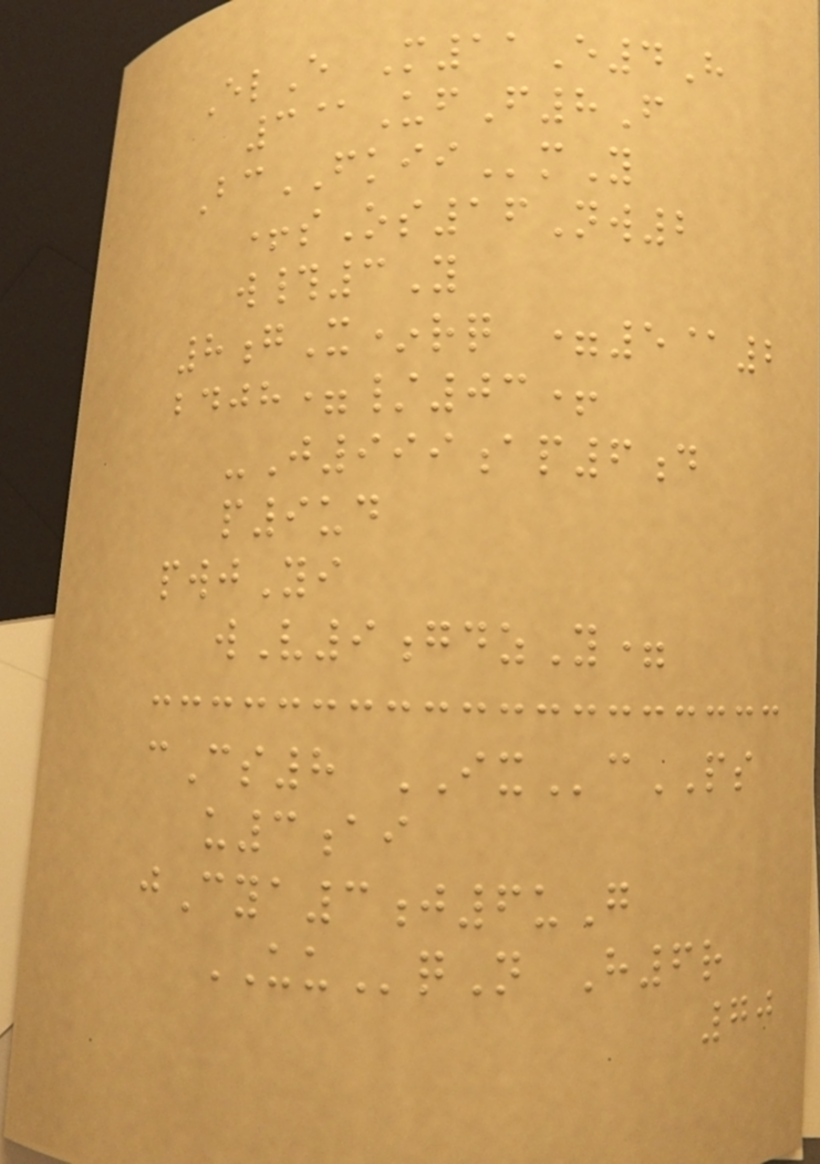ElE M11E4H
3@UfF8F
BcFKIImY
+sOs16Nw2
w#3Y
8gX*rq =5@2
bdjh=/03+
-J999ap6d
p9ud
pwjYi
wV9gdzY=
cCs8 IXcPS
u3ai
jCya3j6uG
UUqN H6r
70
